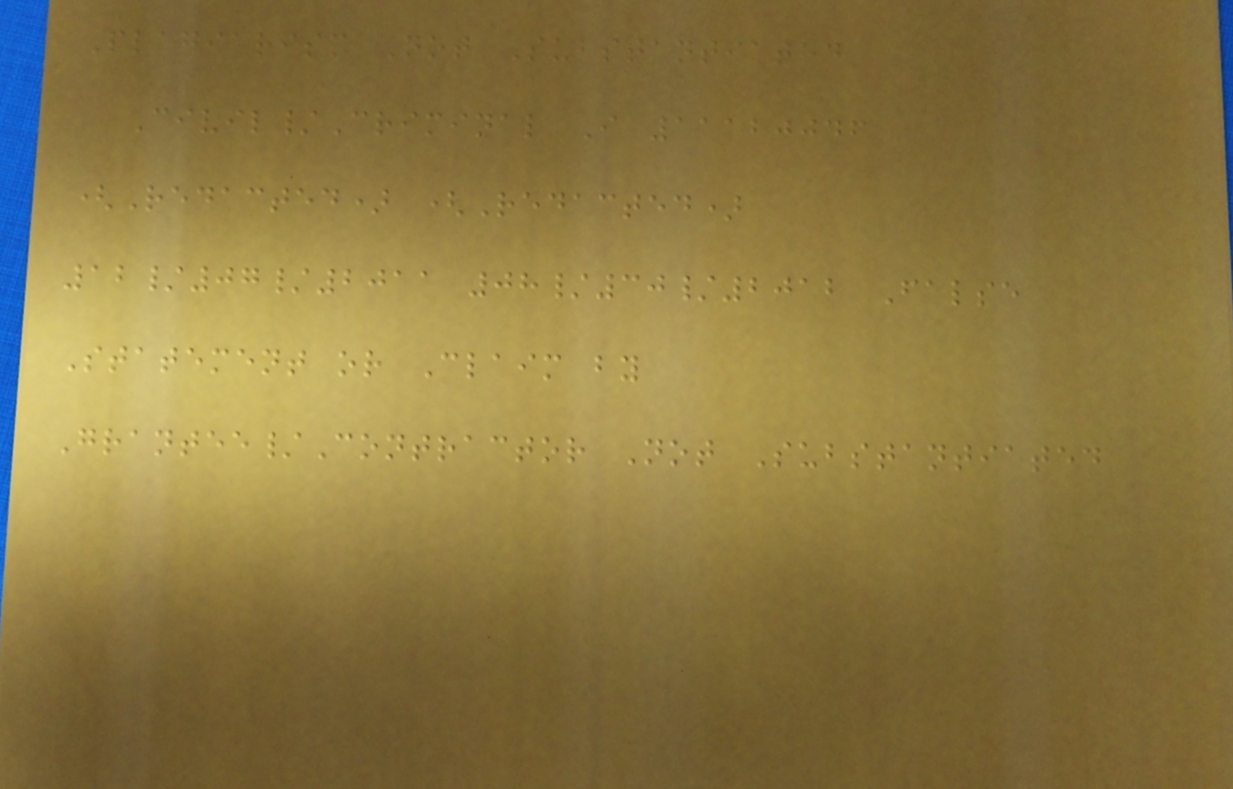Plagiarism Not Substantiated
Civil/Criminal I 11120046
(Redacted) (Redacted)
12/07/2011 08/30/2012 False
Statement or Claim by
Grantee/Contractor Not Substantiated
